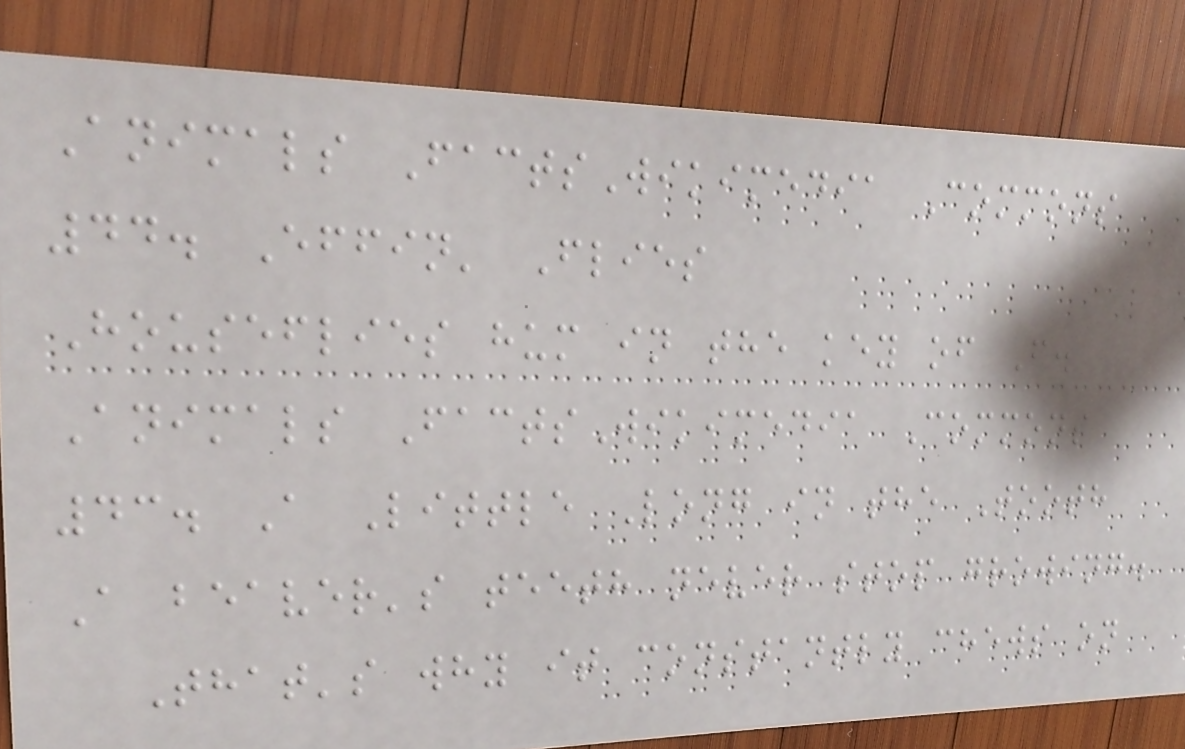Animals FactsWikimedia Commons
44. Effin' Flies
Houseflies hum in the key of F.
Animals FactsWikimedia Commons
43. A Little Long in the Tooth
A beaver's teeth never stop growing.
That's why it constantly chews on
